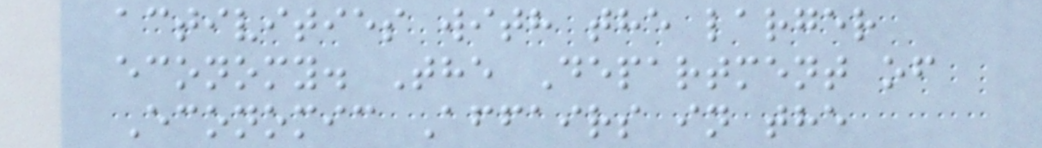activities with the larger
economy. The Department of
Economic Affairs in the
